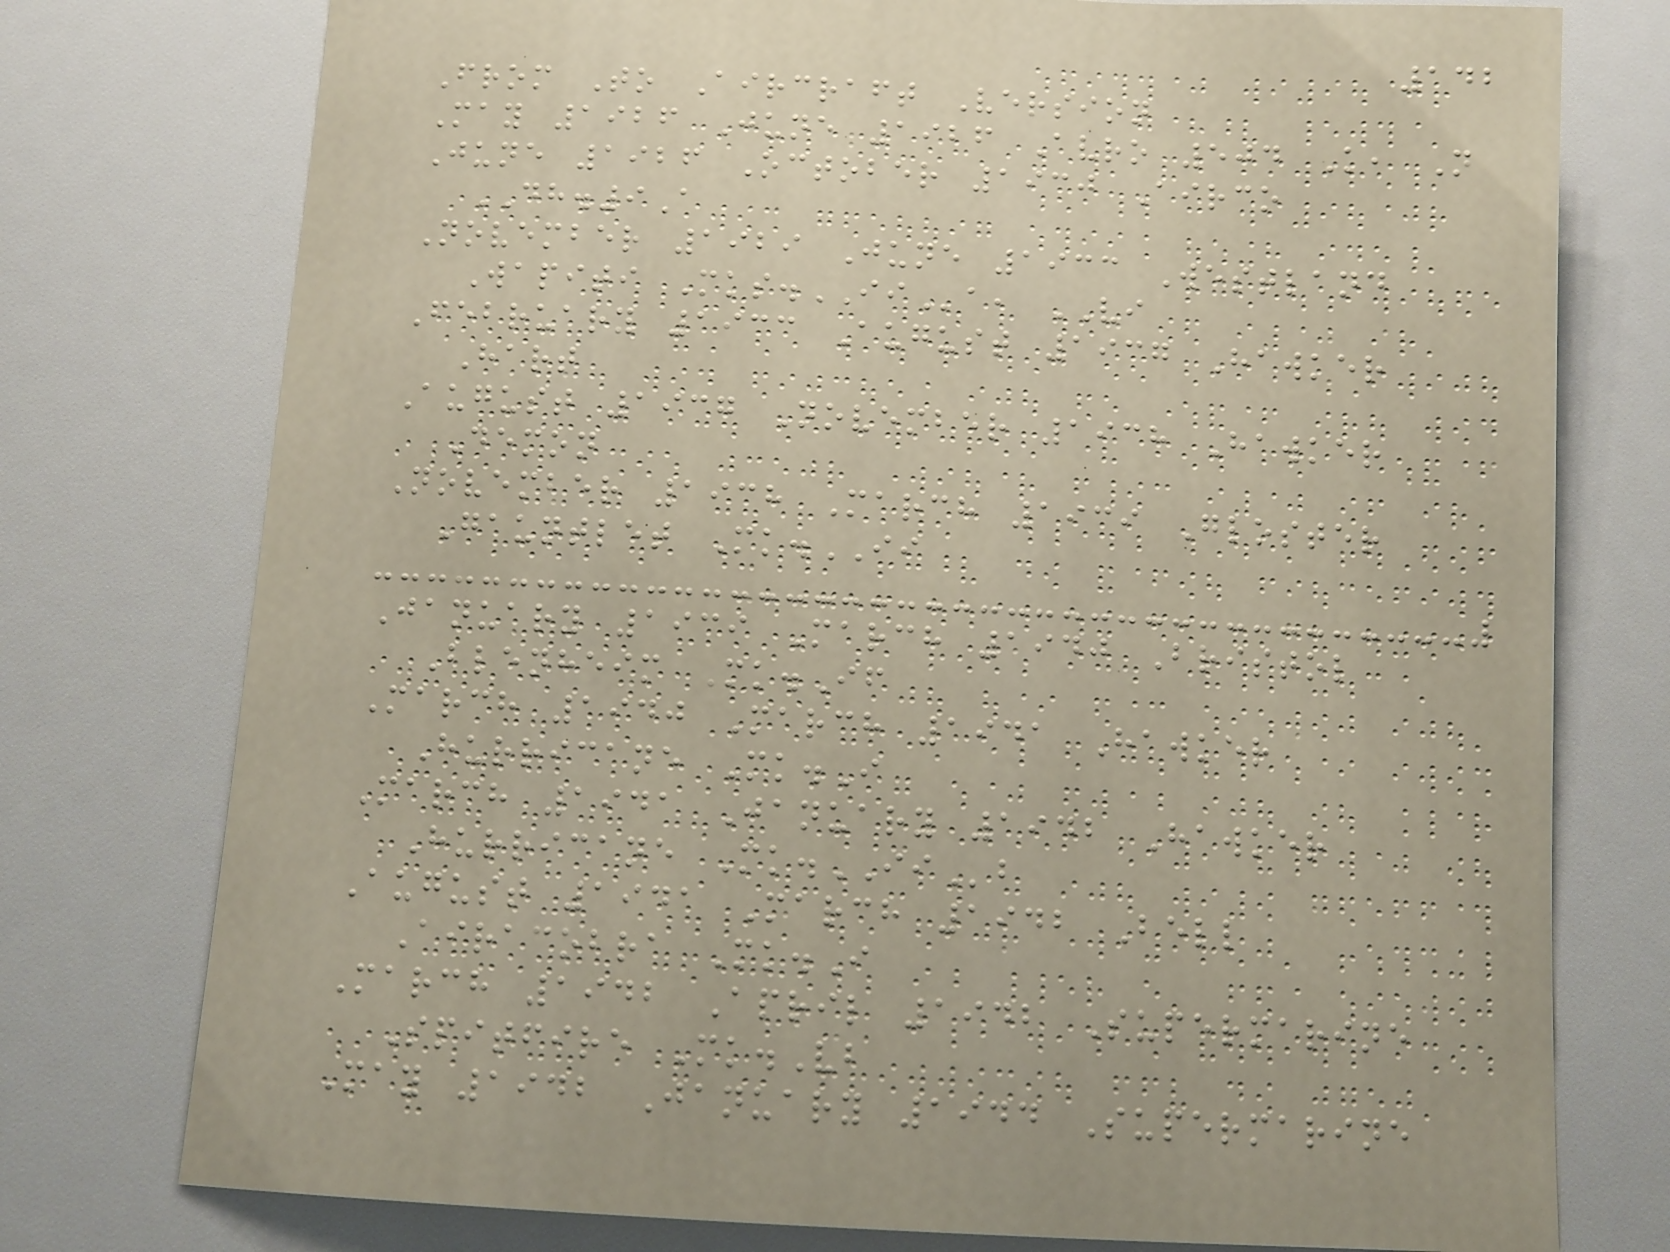142
From To Aircraft Version
May 1926 June 1926 Avro 504 K, N
June 1926 October 1930 Airco
DH.9A
November 1929 June 1933 Westland
Wapiti Mks.IIa, VI
February 1933 August 1937 Hawker
Hart
August 1937 November 1938 Hawker
Demon
November 1938 March 1939 Gloster
Gauntlet Mk.II
January 1939 March 1940 Bristol
Blenheim Mk.If
March 1940 March 1941 Hawker
Hurricane Mk.I
March 1941 January 1942 Hawker
Hurricane Mk.IIb
August 1941 March 1942 Bell
Airacobra Mk.I
March 1942 April 1942 Supermarine
Spitfire Mk.Vb
May 1942 January 1944 Supermarine
